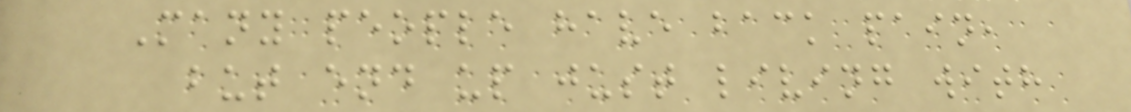Many people have back pain,
but end up just living with
